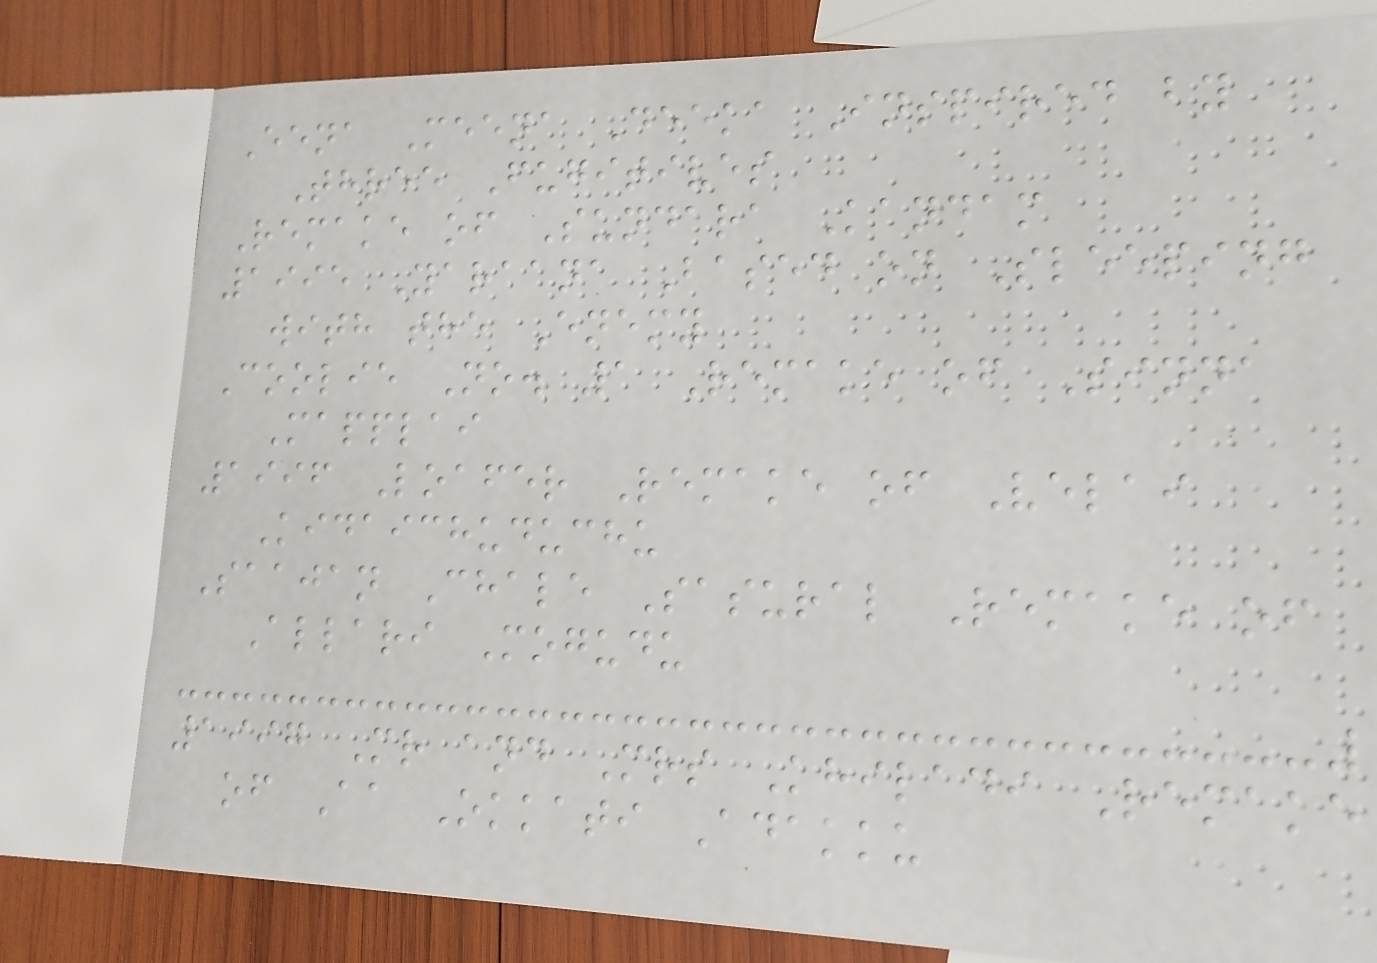Eena Meena Deeka Inspired by
Three Fugitives
Remake of Sundara Kandam
1995 Yaraana Based on Sleeping
with the Enemy
Coolie No. 1 Remake of Sinna
Mapplai
1996 Loafer Remake of Velai
Kidaichuduchu
Saajan Chale Sasural Remake of
Allari Mogudu
1997 Mr and Mrs Khiladi Remake
of Aa Okkati Adakku
